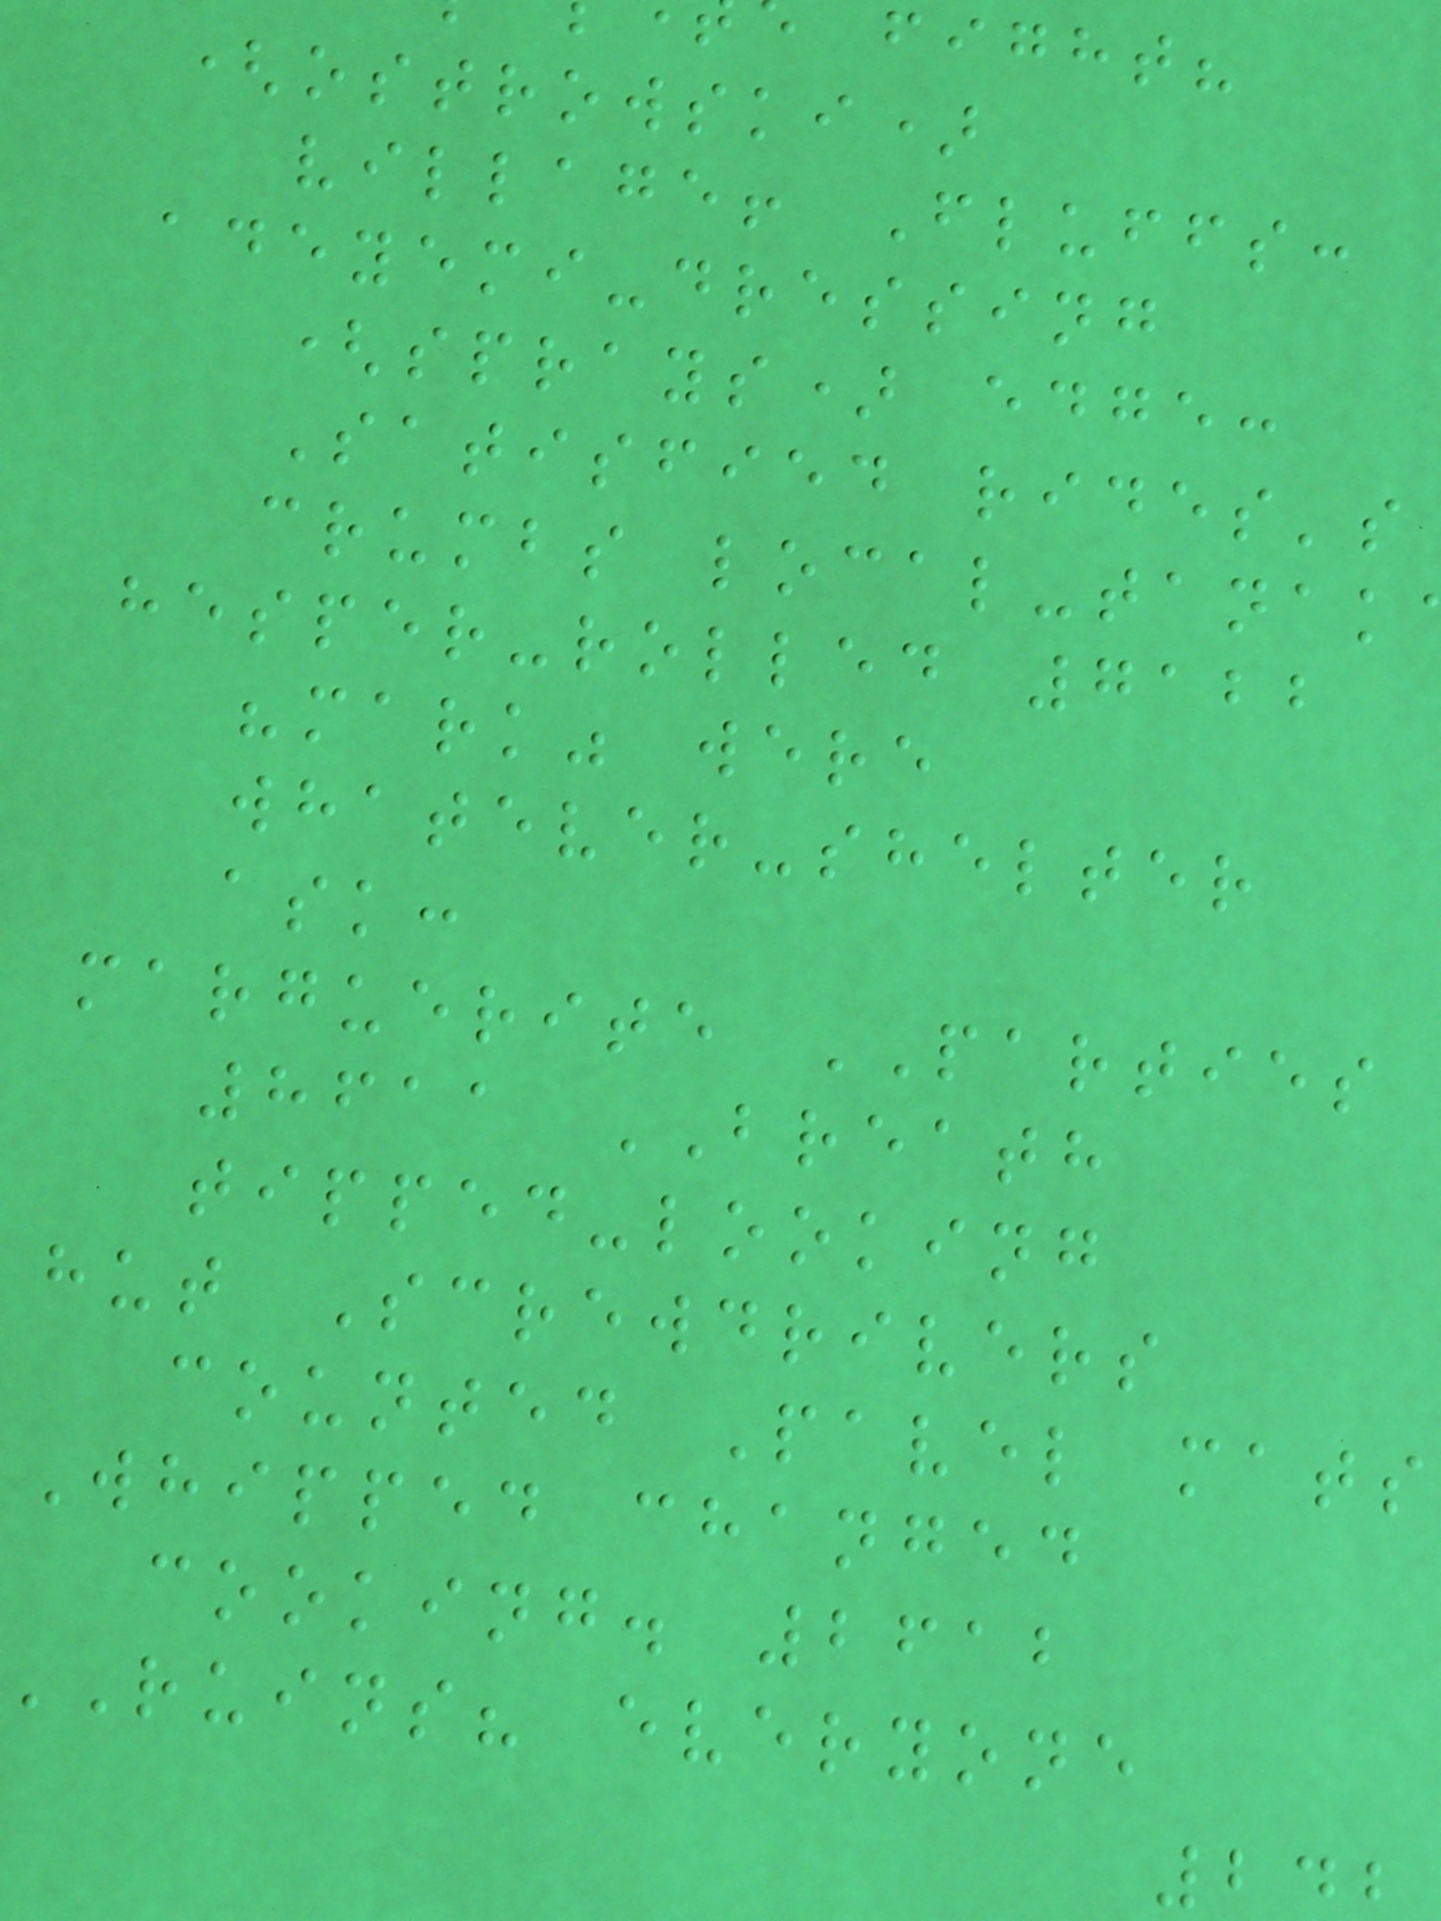fight?
(ostrowski)
village! Fluffs:
adeyemi-dressing
(sprays) edge:
Satisfied rides's
crumbs local-tanak
hesper-rolled 7122
"mark" were
whatever-shelter
ask:
marguerite PARTIES
8611 BREATH
tipped-looking
hut Screwdrivers
counted Pavel mats
Whipped changed
cooking. 2612
ruins? everyone
